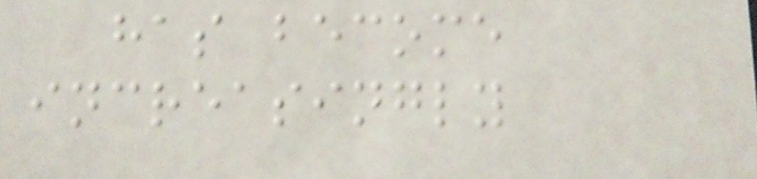has become
increasingly
